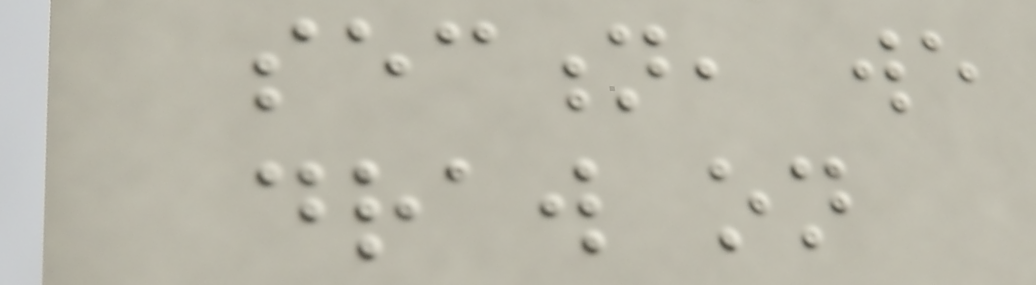section, we
draw on
